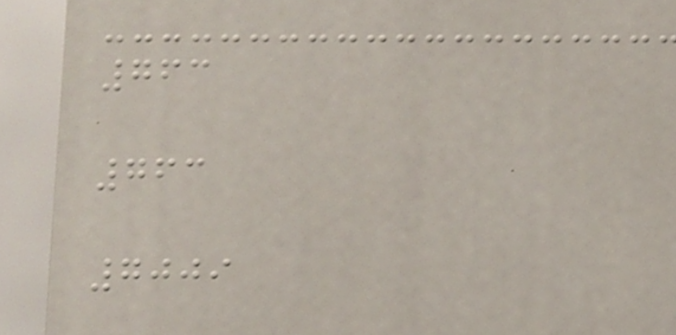763
763
7009
